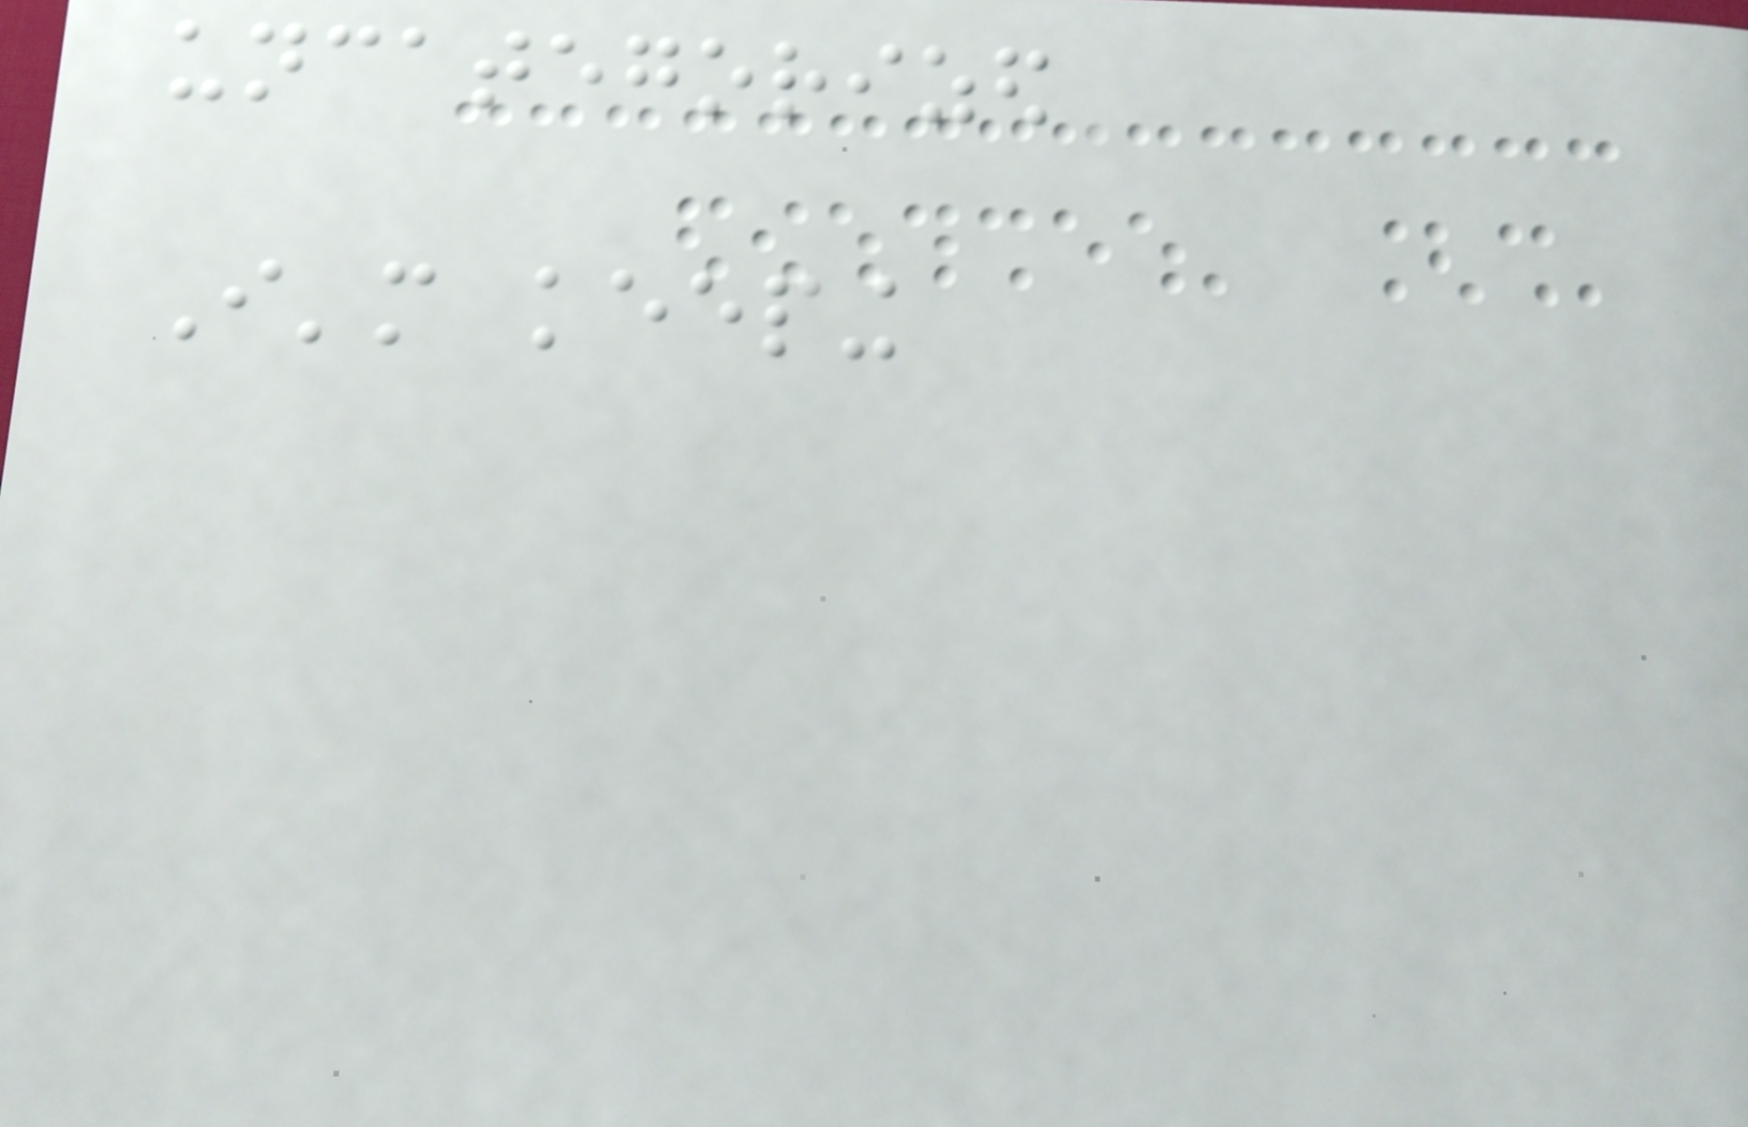uncategorized
I'm keeping
